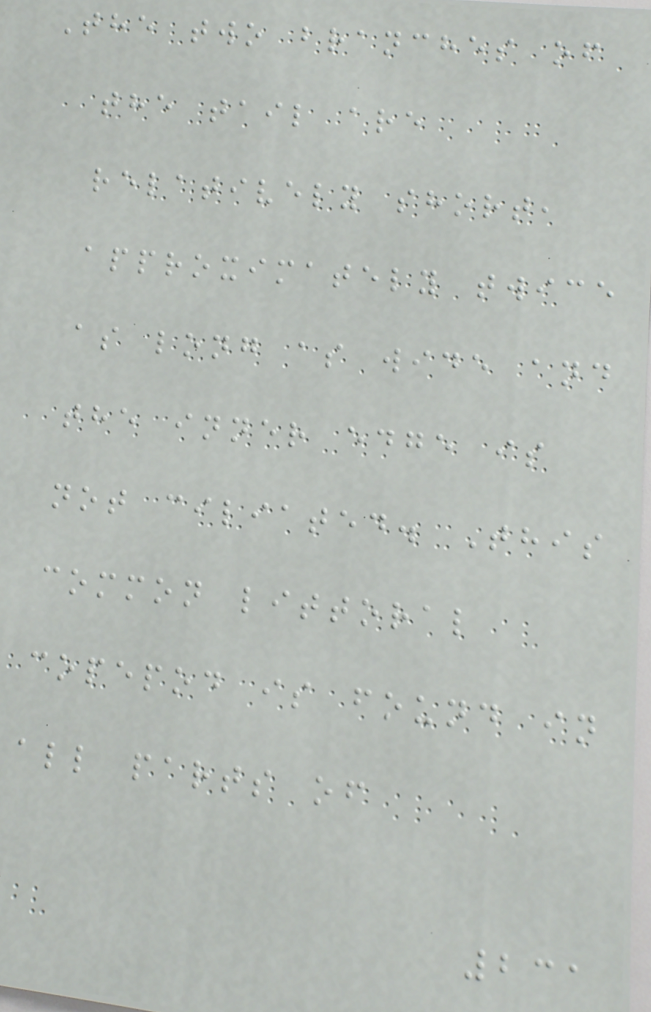The two branches of
the tail are
relatively short,
approximately twice
as long as wide and
the inner edge is
not ciliated. This
common littoral
copepod is found in
all parts of
231
